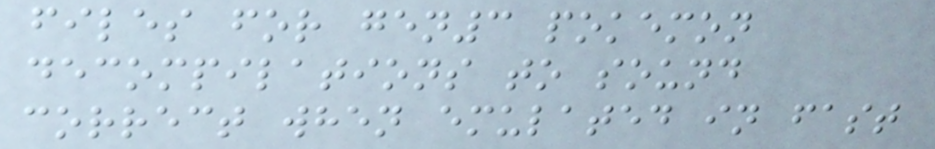files for gen3 pokemon
decompilations to sound
correct when emulated in fast
